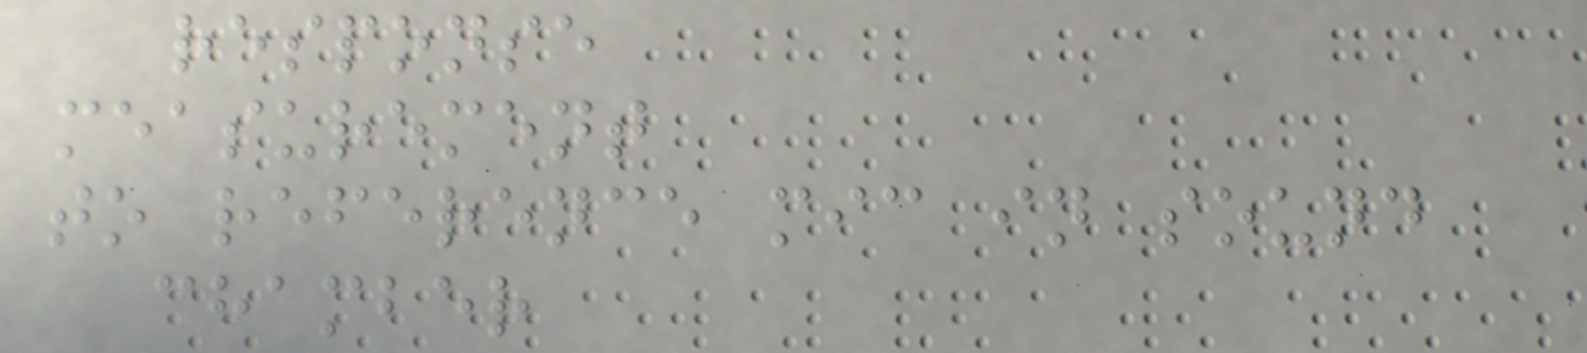response
measurement
to reference mic in sound
chamber
